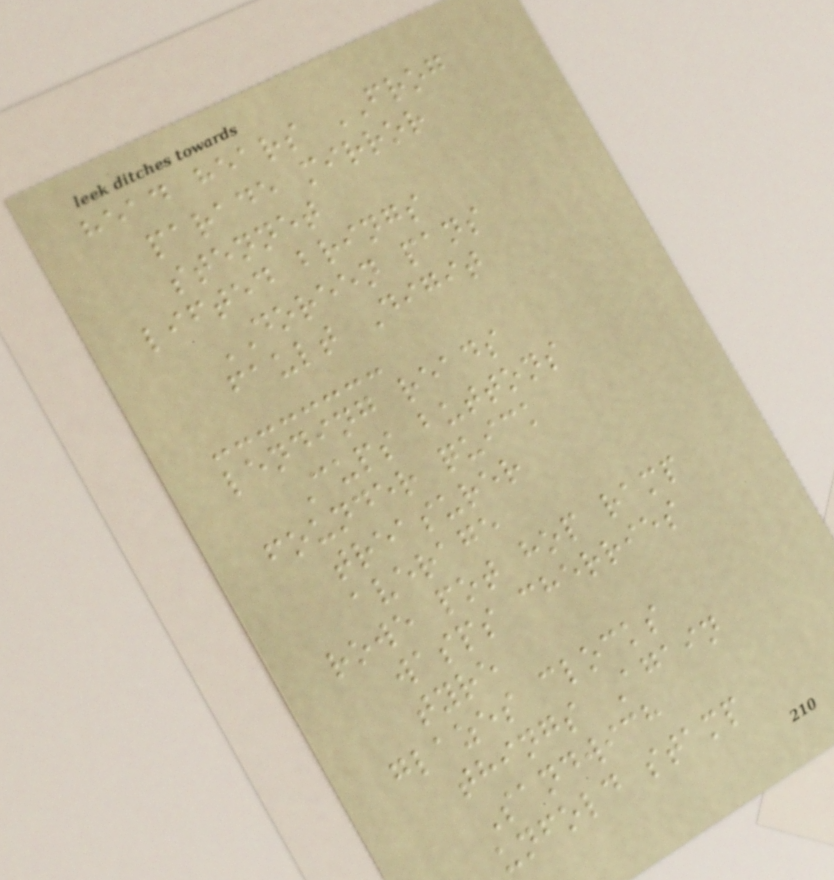head hears FROG
parade mirror
stennet
lifted brings
DOREEN pans
fault Digit
lending reads
Cups buttons
founder quick
treasurer
average
rowe pot hop ramp
wasps cherries
tyre
glazes clocks
things Again
Sandwich
unfold stamp
